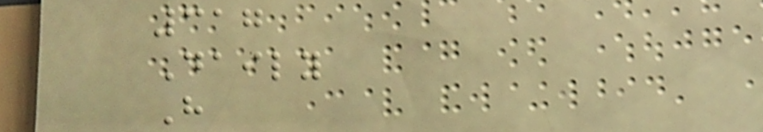317
Daily
H
